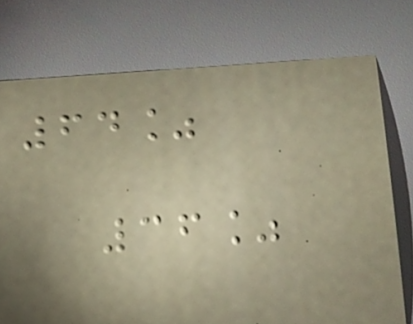64%
36%
